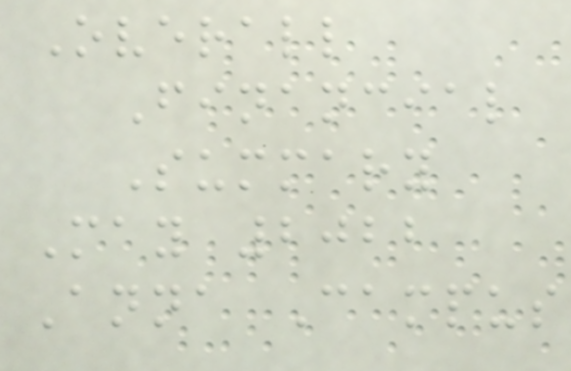Overall
Financial
Summary
May 2022
Anna Campus
